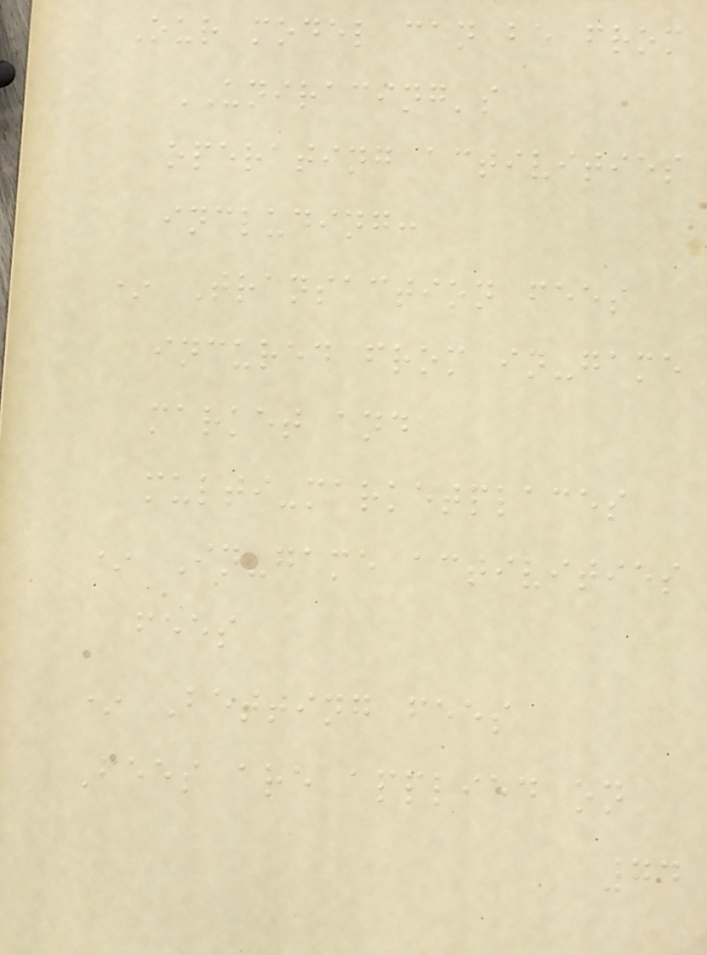Our model can be from
UNIRACING's
operating activities
including:
* Transaction fees
incured from in-game
market and
multi-marketplaces
* In-game activities
fees
* Betting fees
Fees are applied on
74
